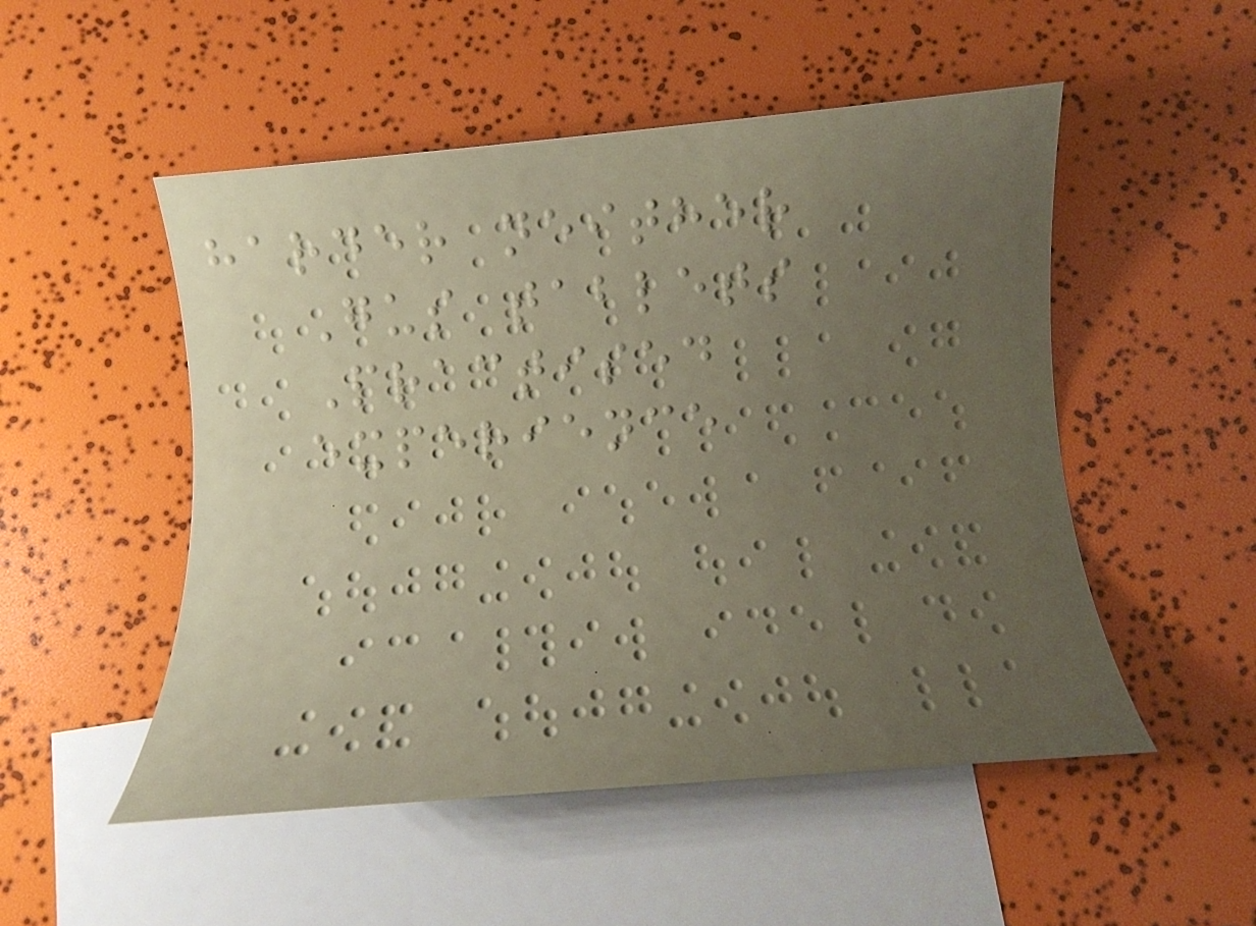harder neither
Gus tablets
Practised
experience
